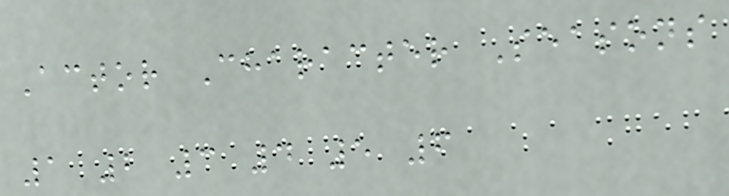Actor Character Seasons
1 2 3 4 5 6
